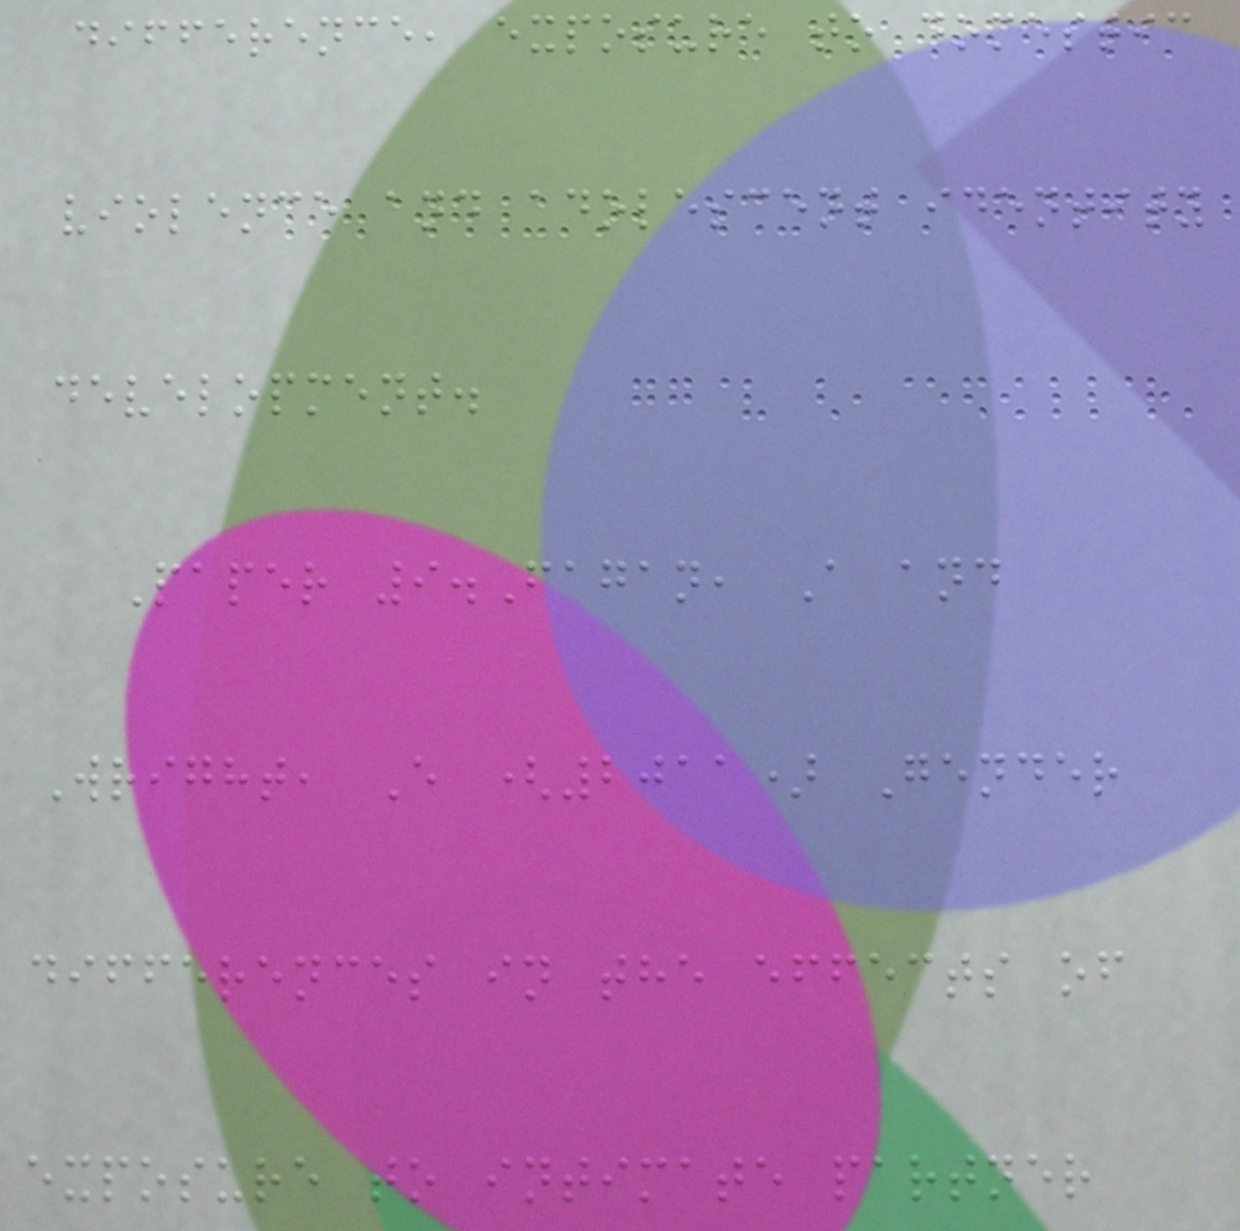difference, exposure to domestic
violence and adolescent identity
development.
Paper 9.Fagan, A and
Wright, E (2011) Gender
differences in the effects of
exposure to intimate partner
